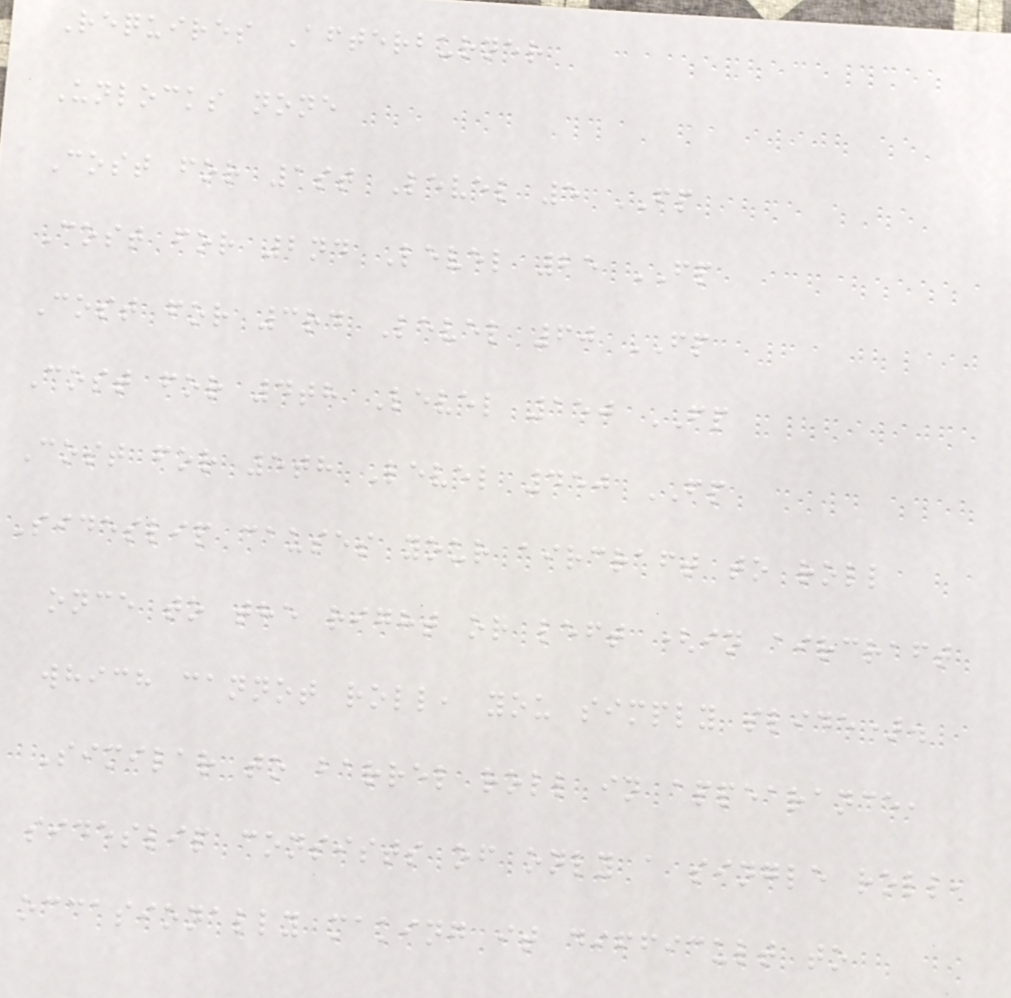Requires Afterburner
Unlocks none
Cost for 1st Level 5 FP
Cost for 2nd Level 25 FP
Cost for 3rd Level 60 FP
Cost for 4th Level 150 FP
Cost for 5th Level 450 FP
Sideslip causes your aircraft to roll
once to the right or left (in aircraft
which cannot roll, you simply slide).
Similar to barrel roll in appearance,
sideslip consists of only a single roll,
occasionally making it difficult to
